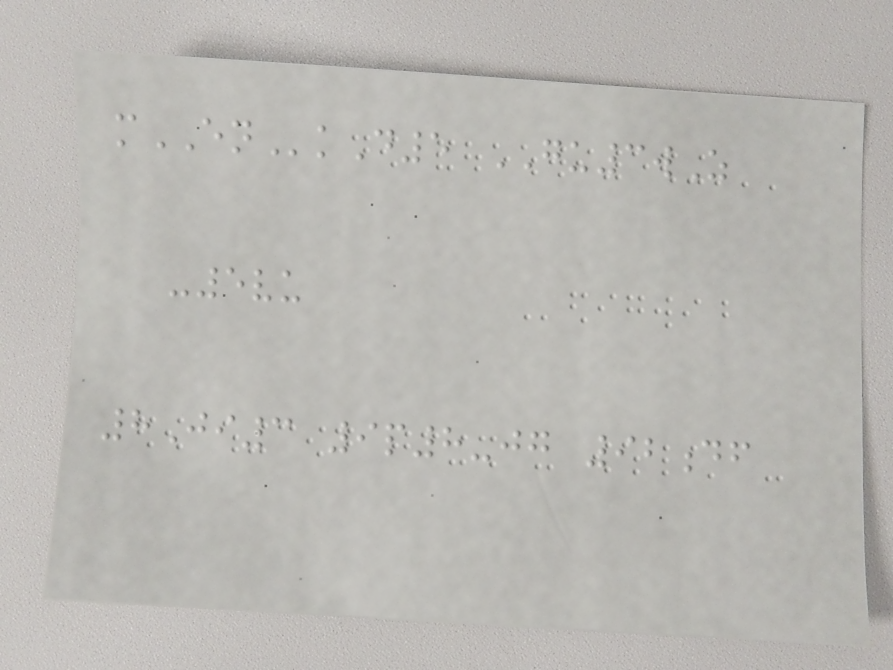mENkD5 GU3wZ
-5vu
8Ji3 9p8-jg 92df
